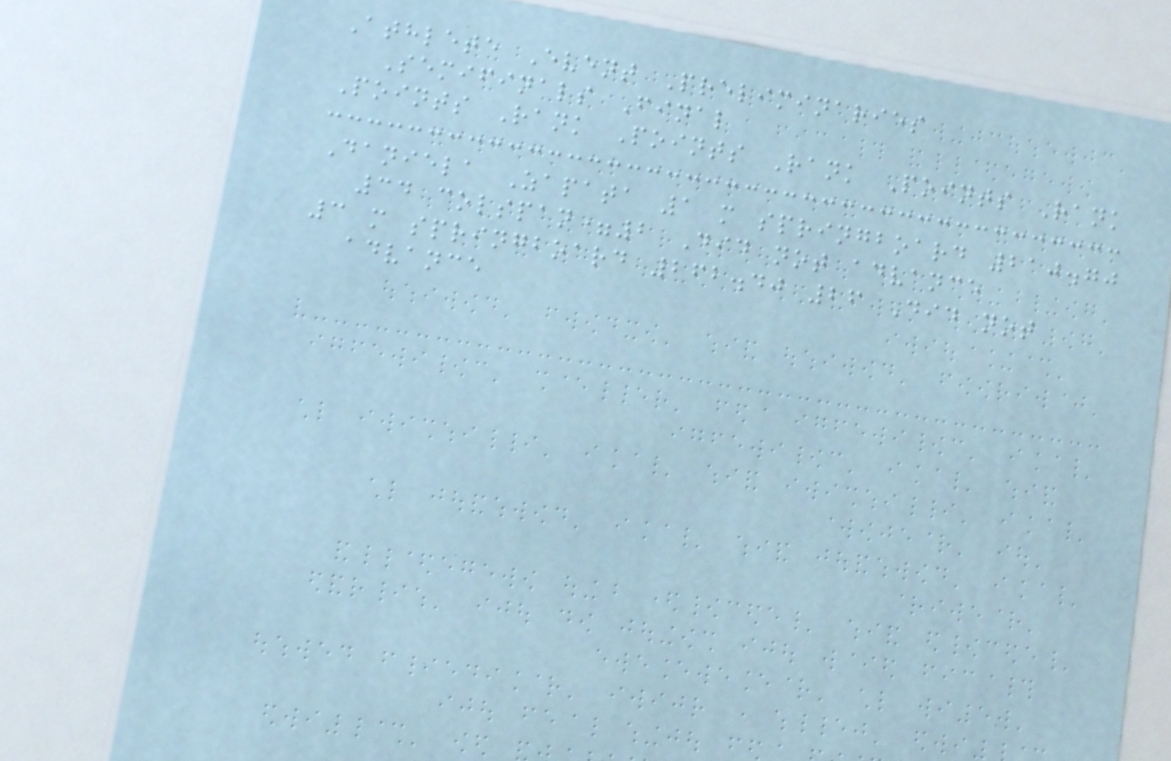Athlete Event Preliminaries
Semifinals Final
Points Rank Points Rank Points Rank
Daniela Zapata 1 m springboard 210.70
34 colspan=2 Did not advance
3 m springboard 262.40 26 Did not
advance
